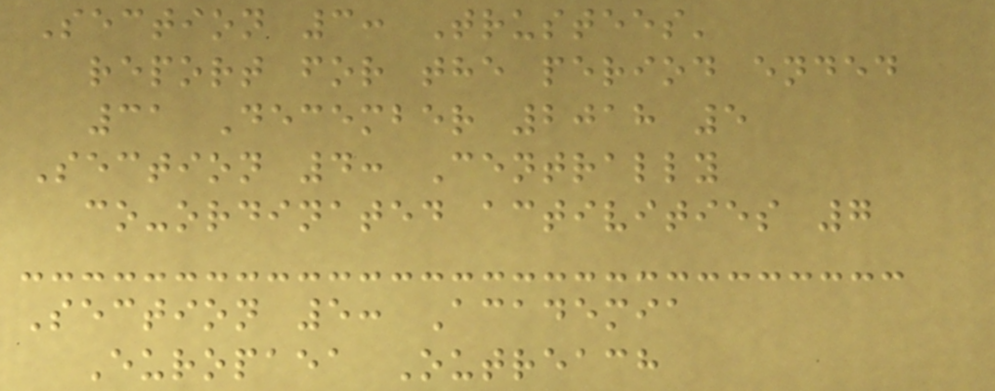Section 3: Trustees'
report for the period ended
31 December 2018 5
Section 4: Centrally
co-ordinated activities 7
Section 5: Academia
Europaea Outreach
